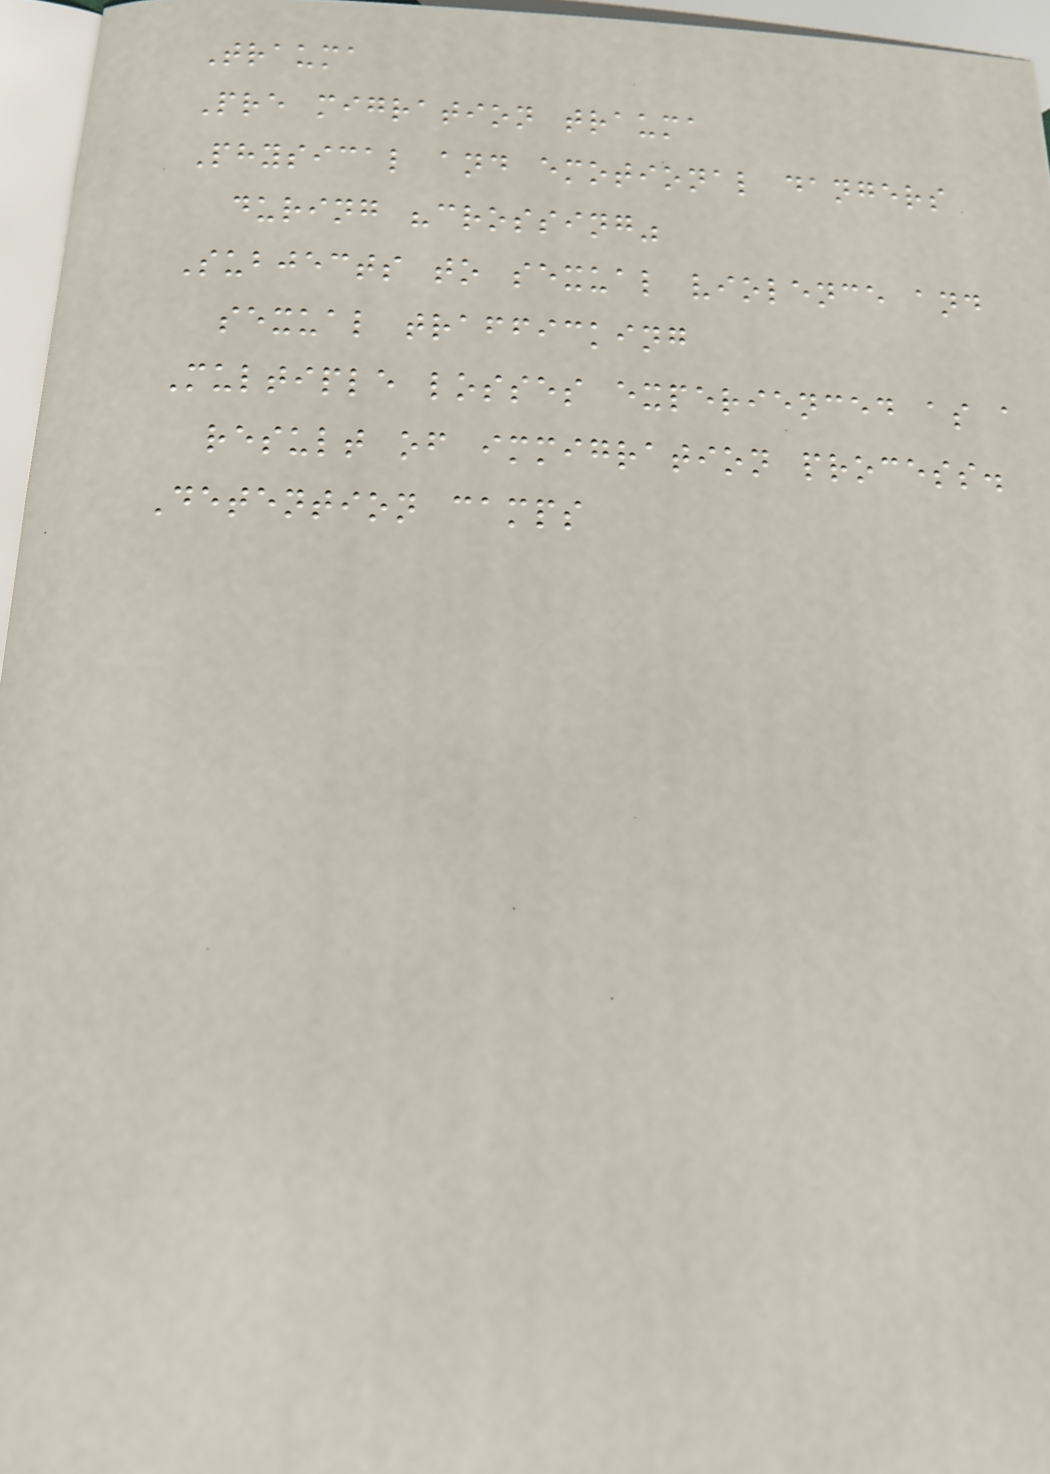Trauma
Pre migration trauma
Physical and emotional dangers
during "crossing"
Subjects to sexual violence and
sexual trafficking
Multiple losses experienced as a
result of immigration process.
Detention camps
